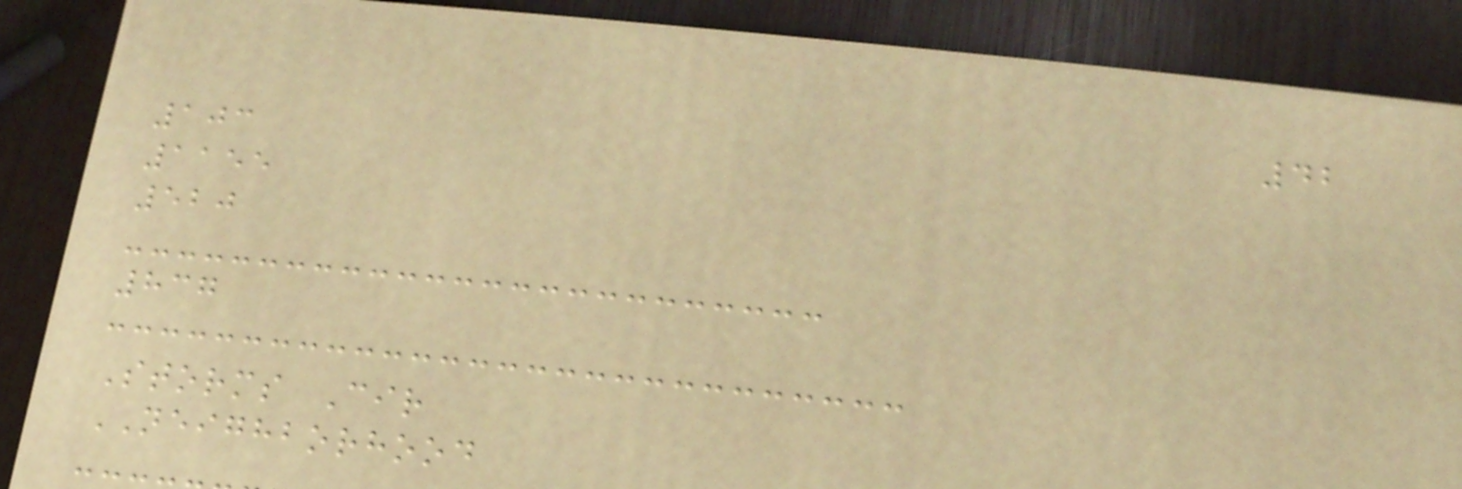42
103
1155
520
837
Storms Cir
NEIGHBORHOOD
